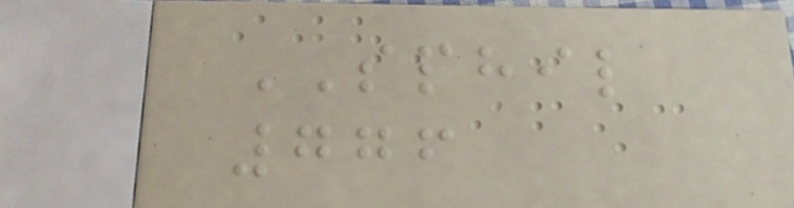SPHIL
776
